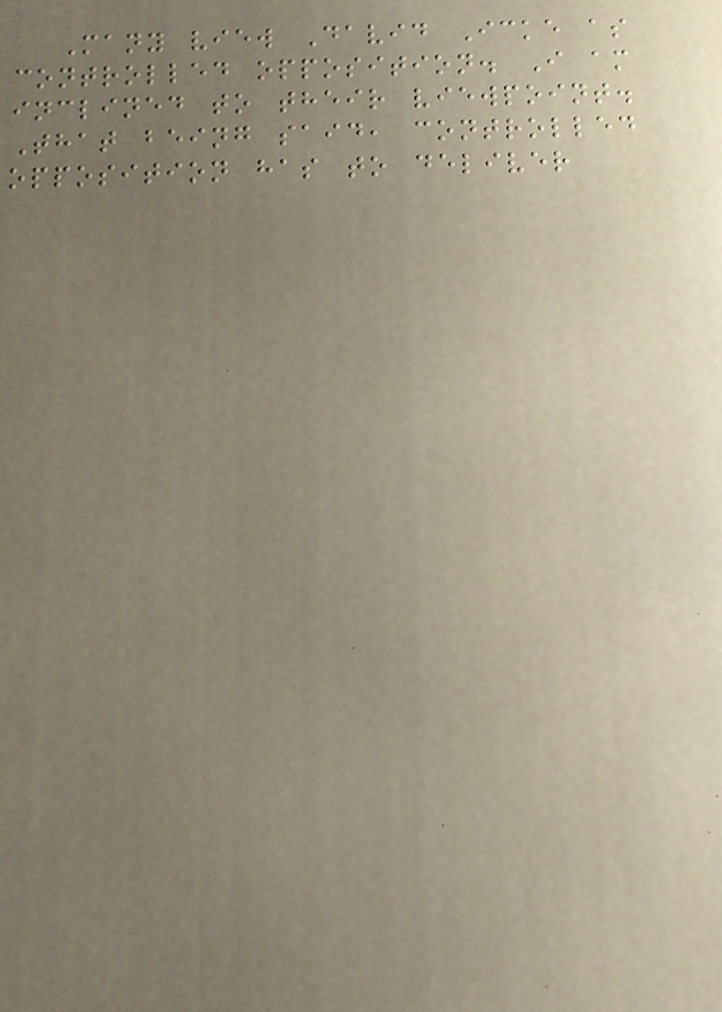Many view David Icke as
controlled opposition. I am
inclined to their viewpoint.
That being said, controlled
opposition has to deliver
